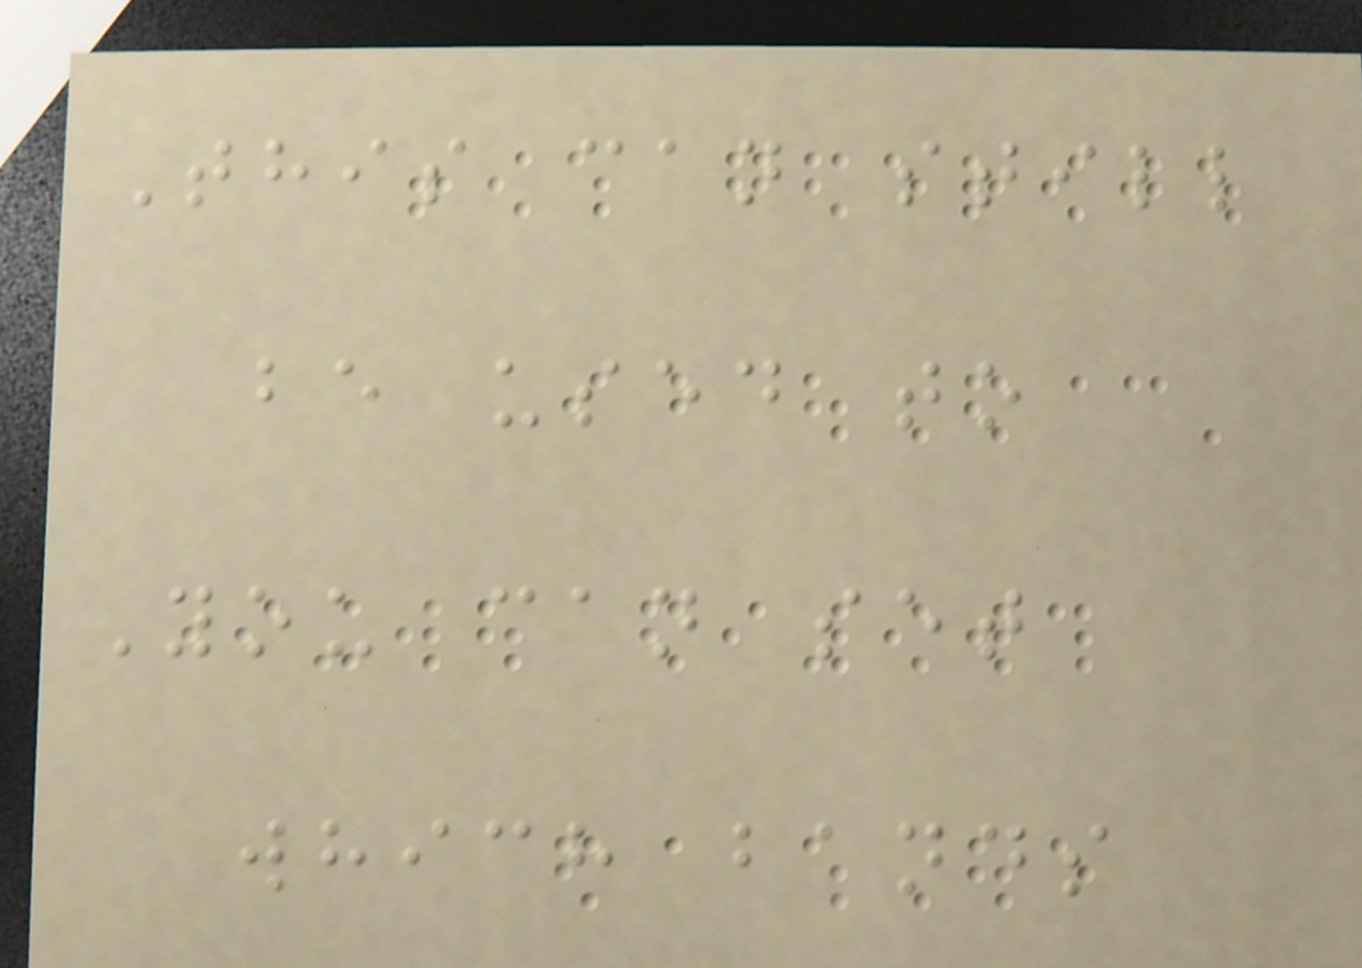This can still
be used to
You can set
which bands
